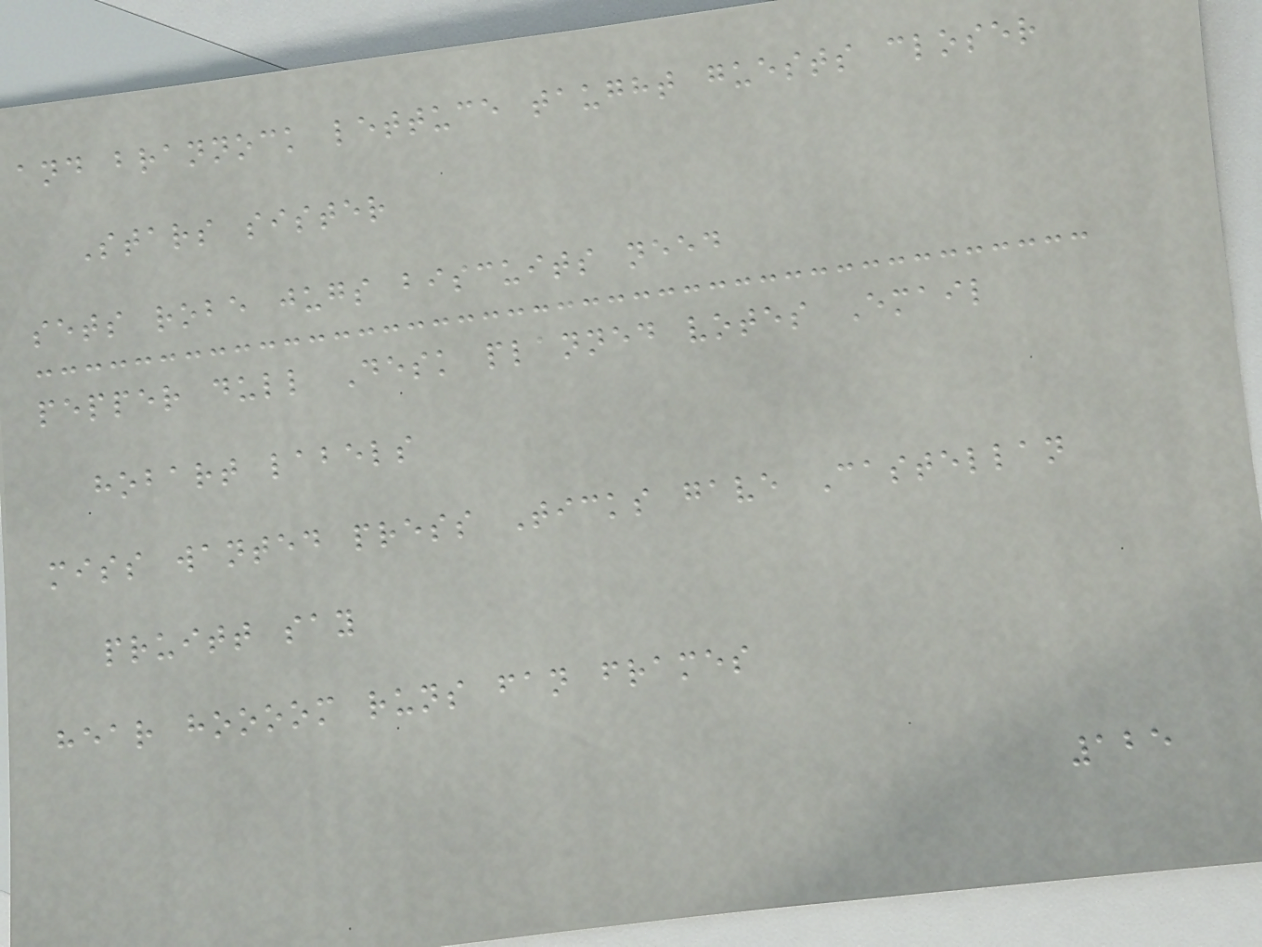and brannock lettuce taught guests closer
Stars sister
sets robe jugs biscuits need
pepper dull Desk planned votes Email
hobart labels
miss wanted press Ticks gave Castellan
pruitt say
hear hoooom runs fan frames
125
